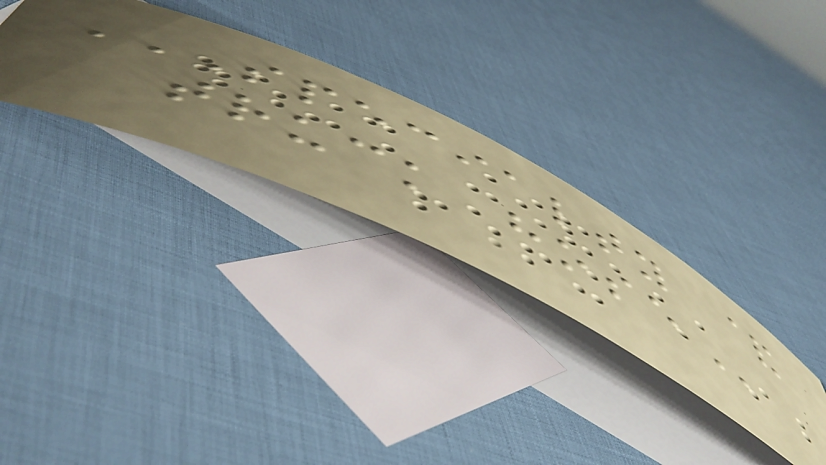SPECIALTY &
TRUCK HOSE
